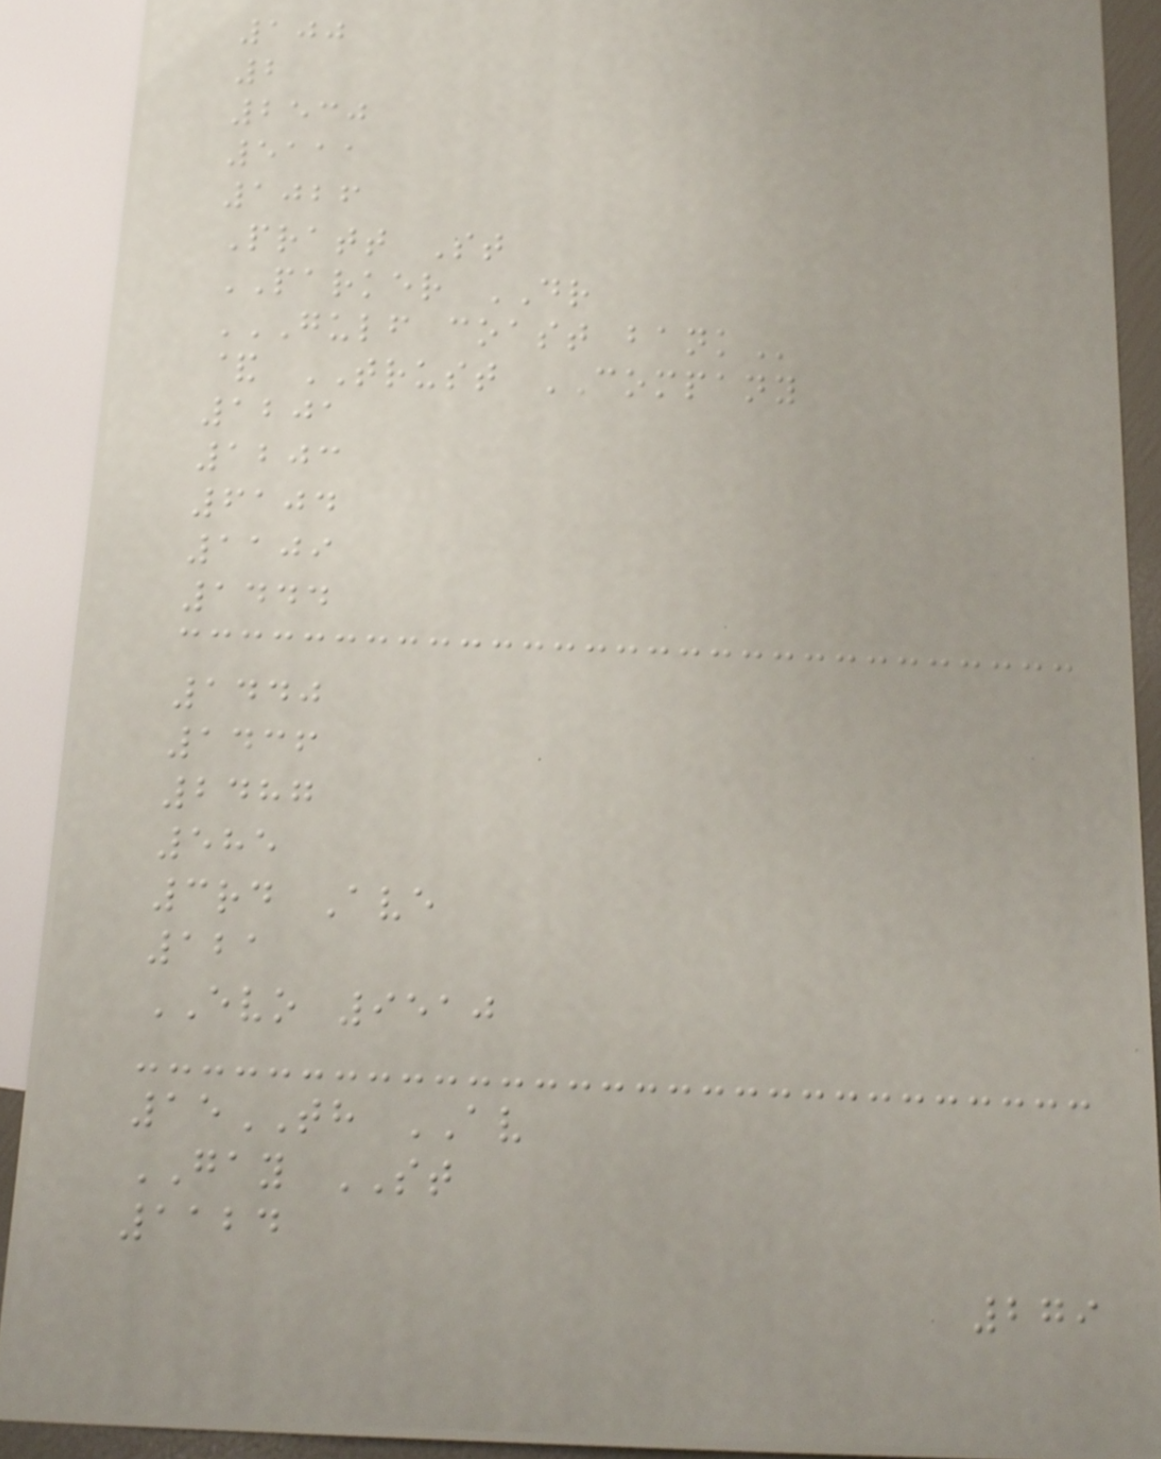100
2
2530
5111
1026
Pratt St
PARKER DR
GULF COAST BANK
& TRUST COMPANY
1201
1203
6104
1109
1444
1440
1436
2487
585
3rd Ave
121
EVO 9510
15TH AV
GAY ST
1124
279
